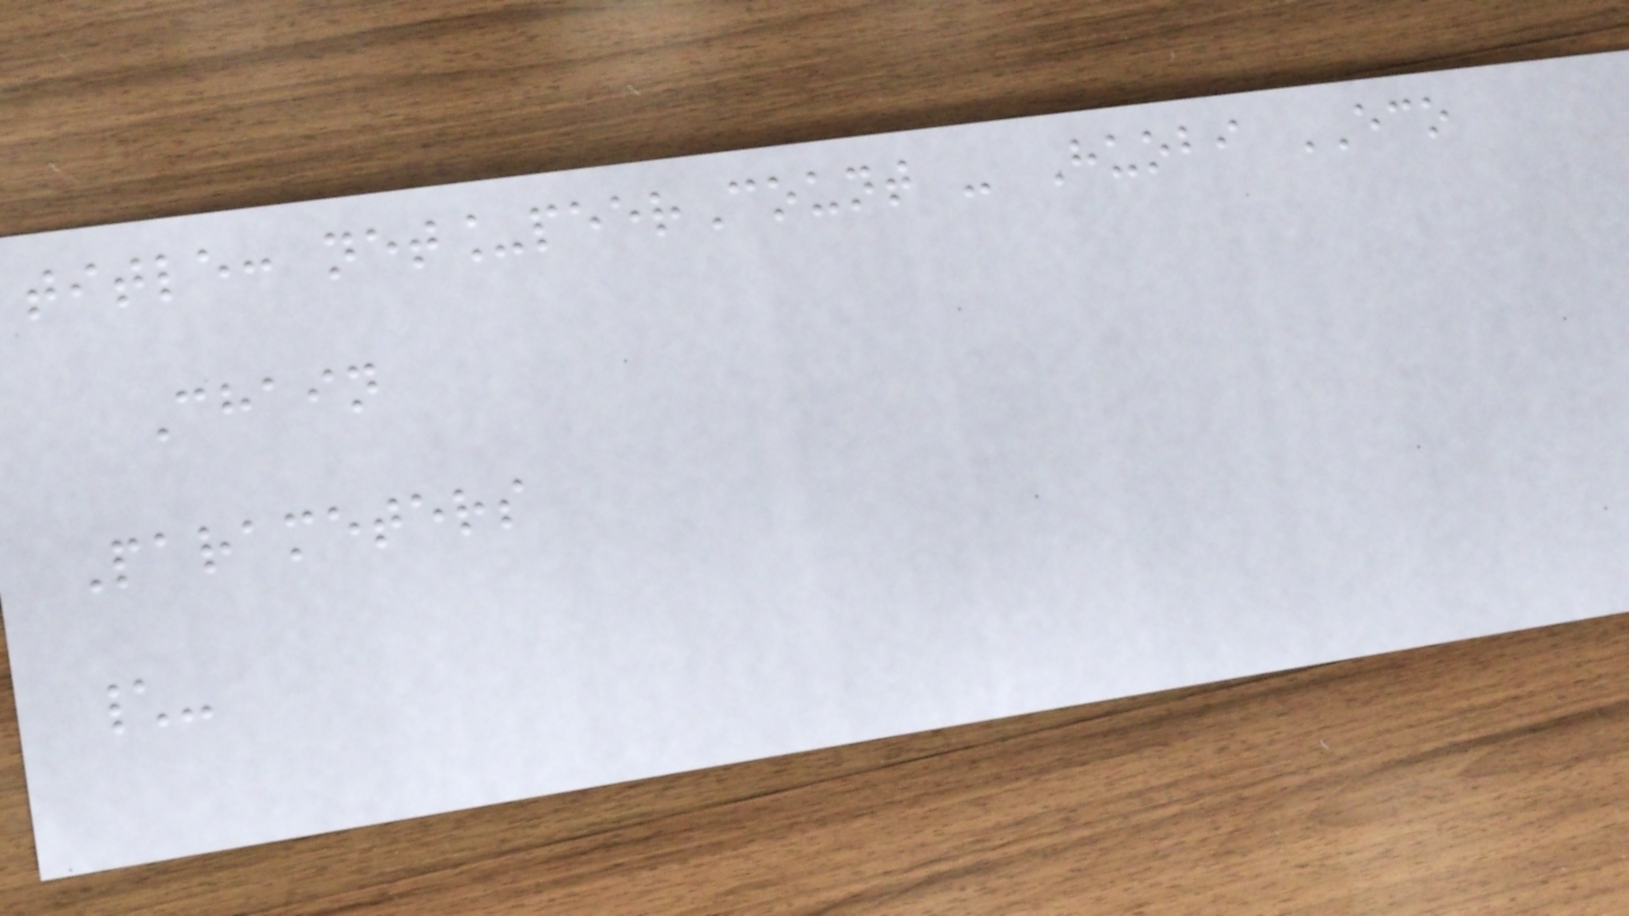title: net_peerCount - Huobi ECO
Chain
Parameters
\-
